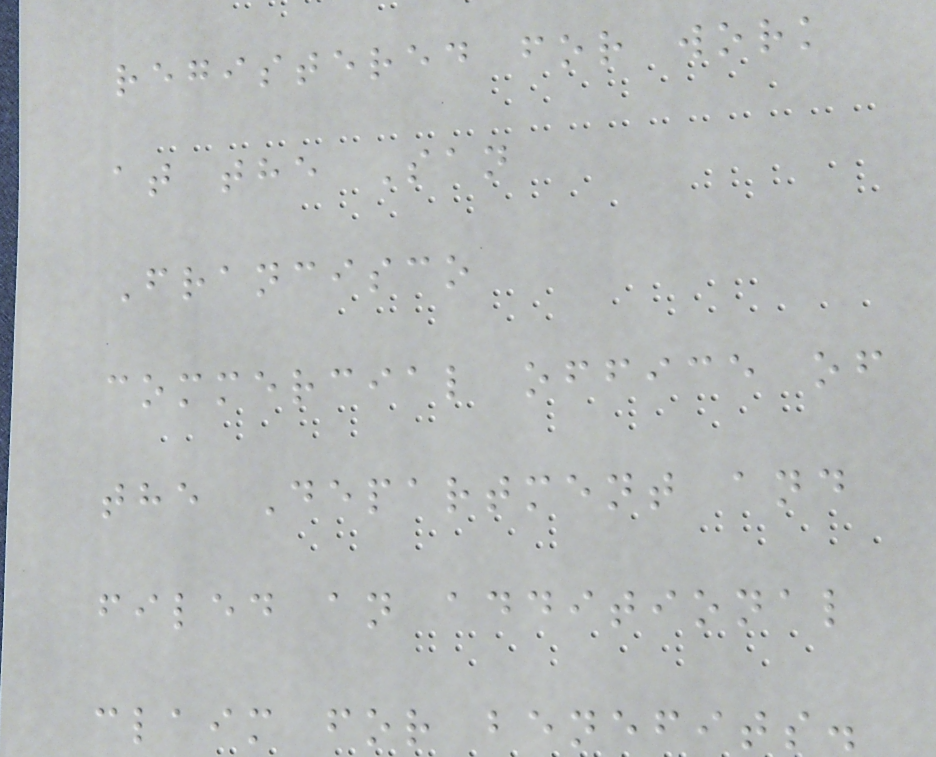registered for work
at the San
Francisco
commercial office of
the Department and
filed an additional
claim for benefits.
